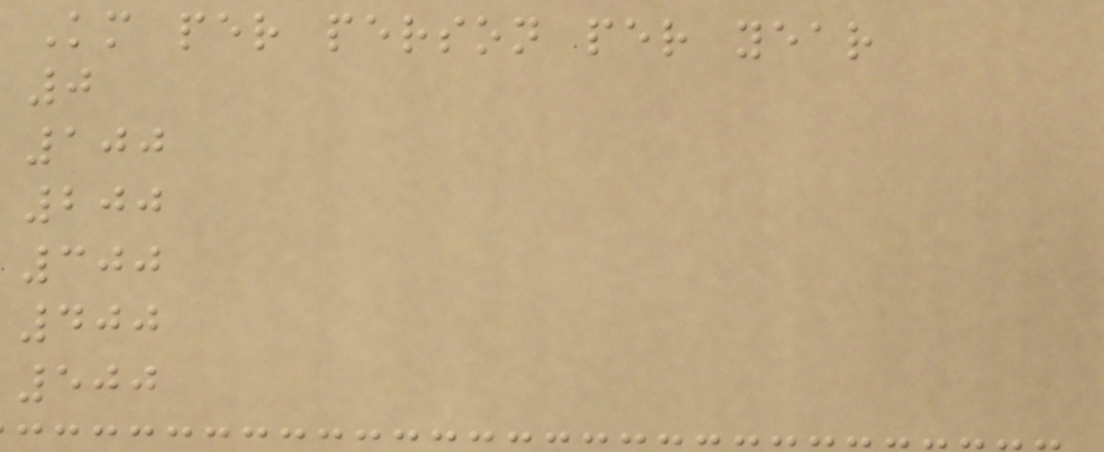Km per person per year
0
100
200
300
400
500
